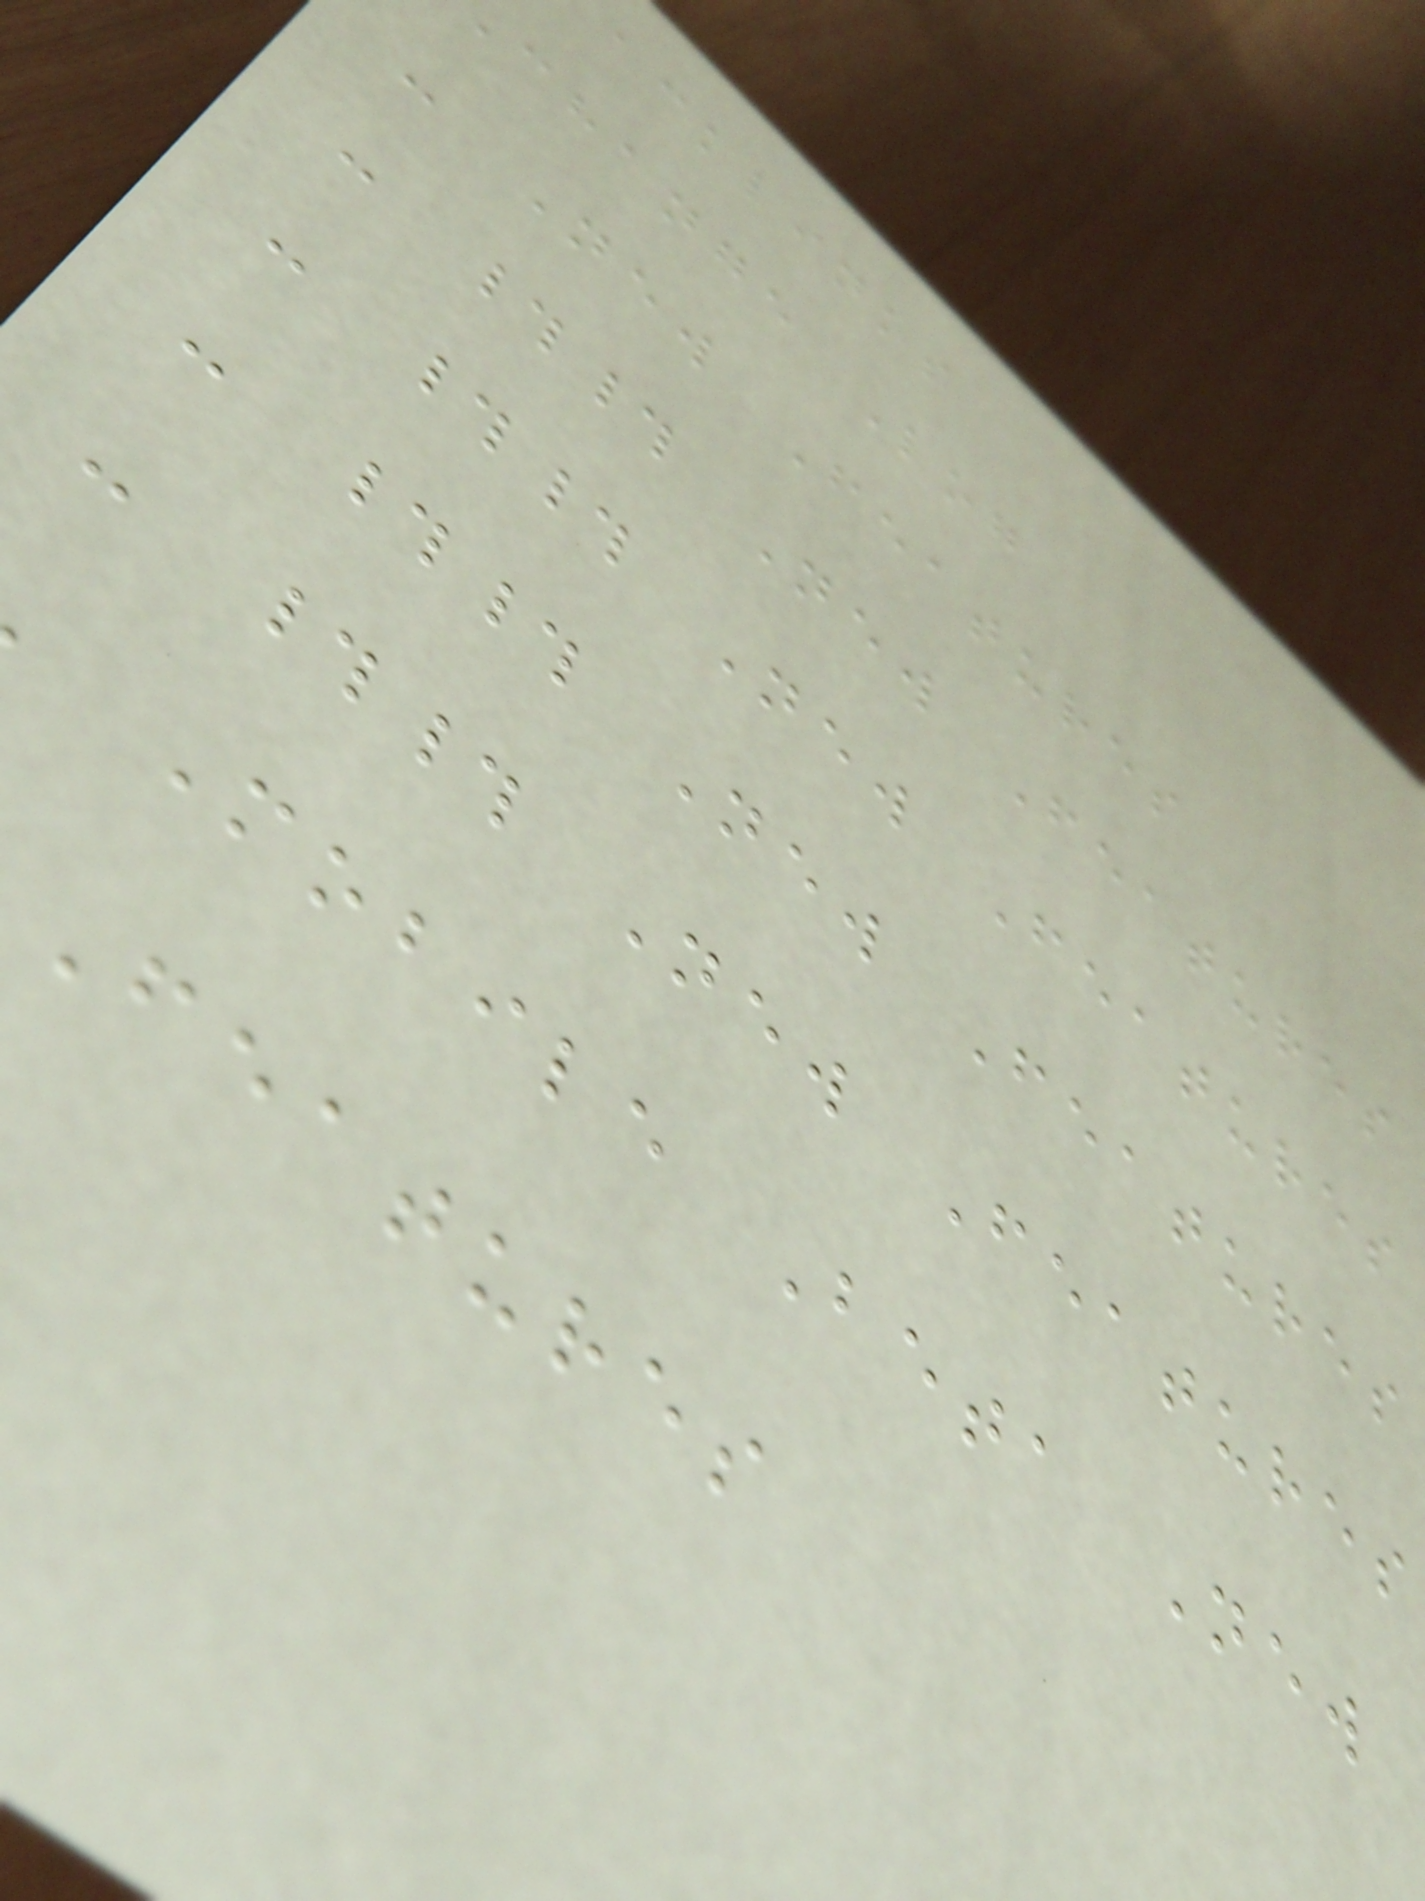acklinks
change Log
- New Features
- ## New Features
- ## New Features
- ## New Features
- ## New Features
Mobile Beta New
Features
